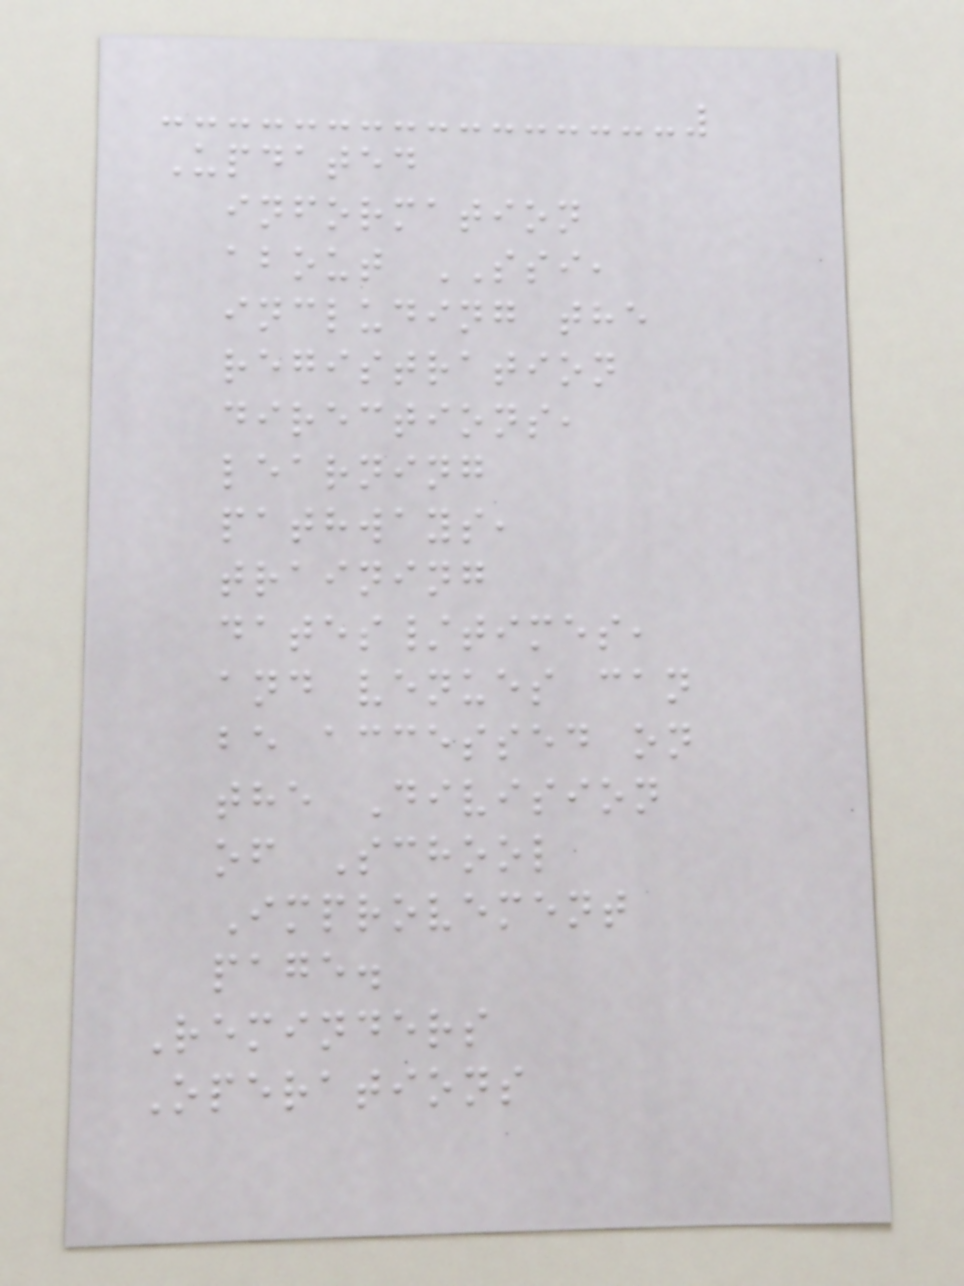Updated
information
about SSI,
including the
registration
directions,
learning
pathways,
training
dates/times,
and venues can
be accessed on
the Division
of School
Improvement
page.
Reminders
Operations
